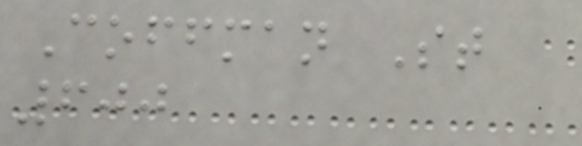Coffman St
600
